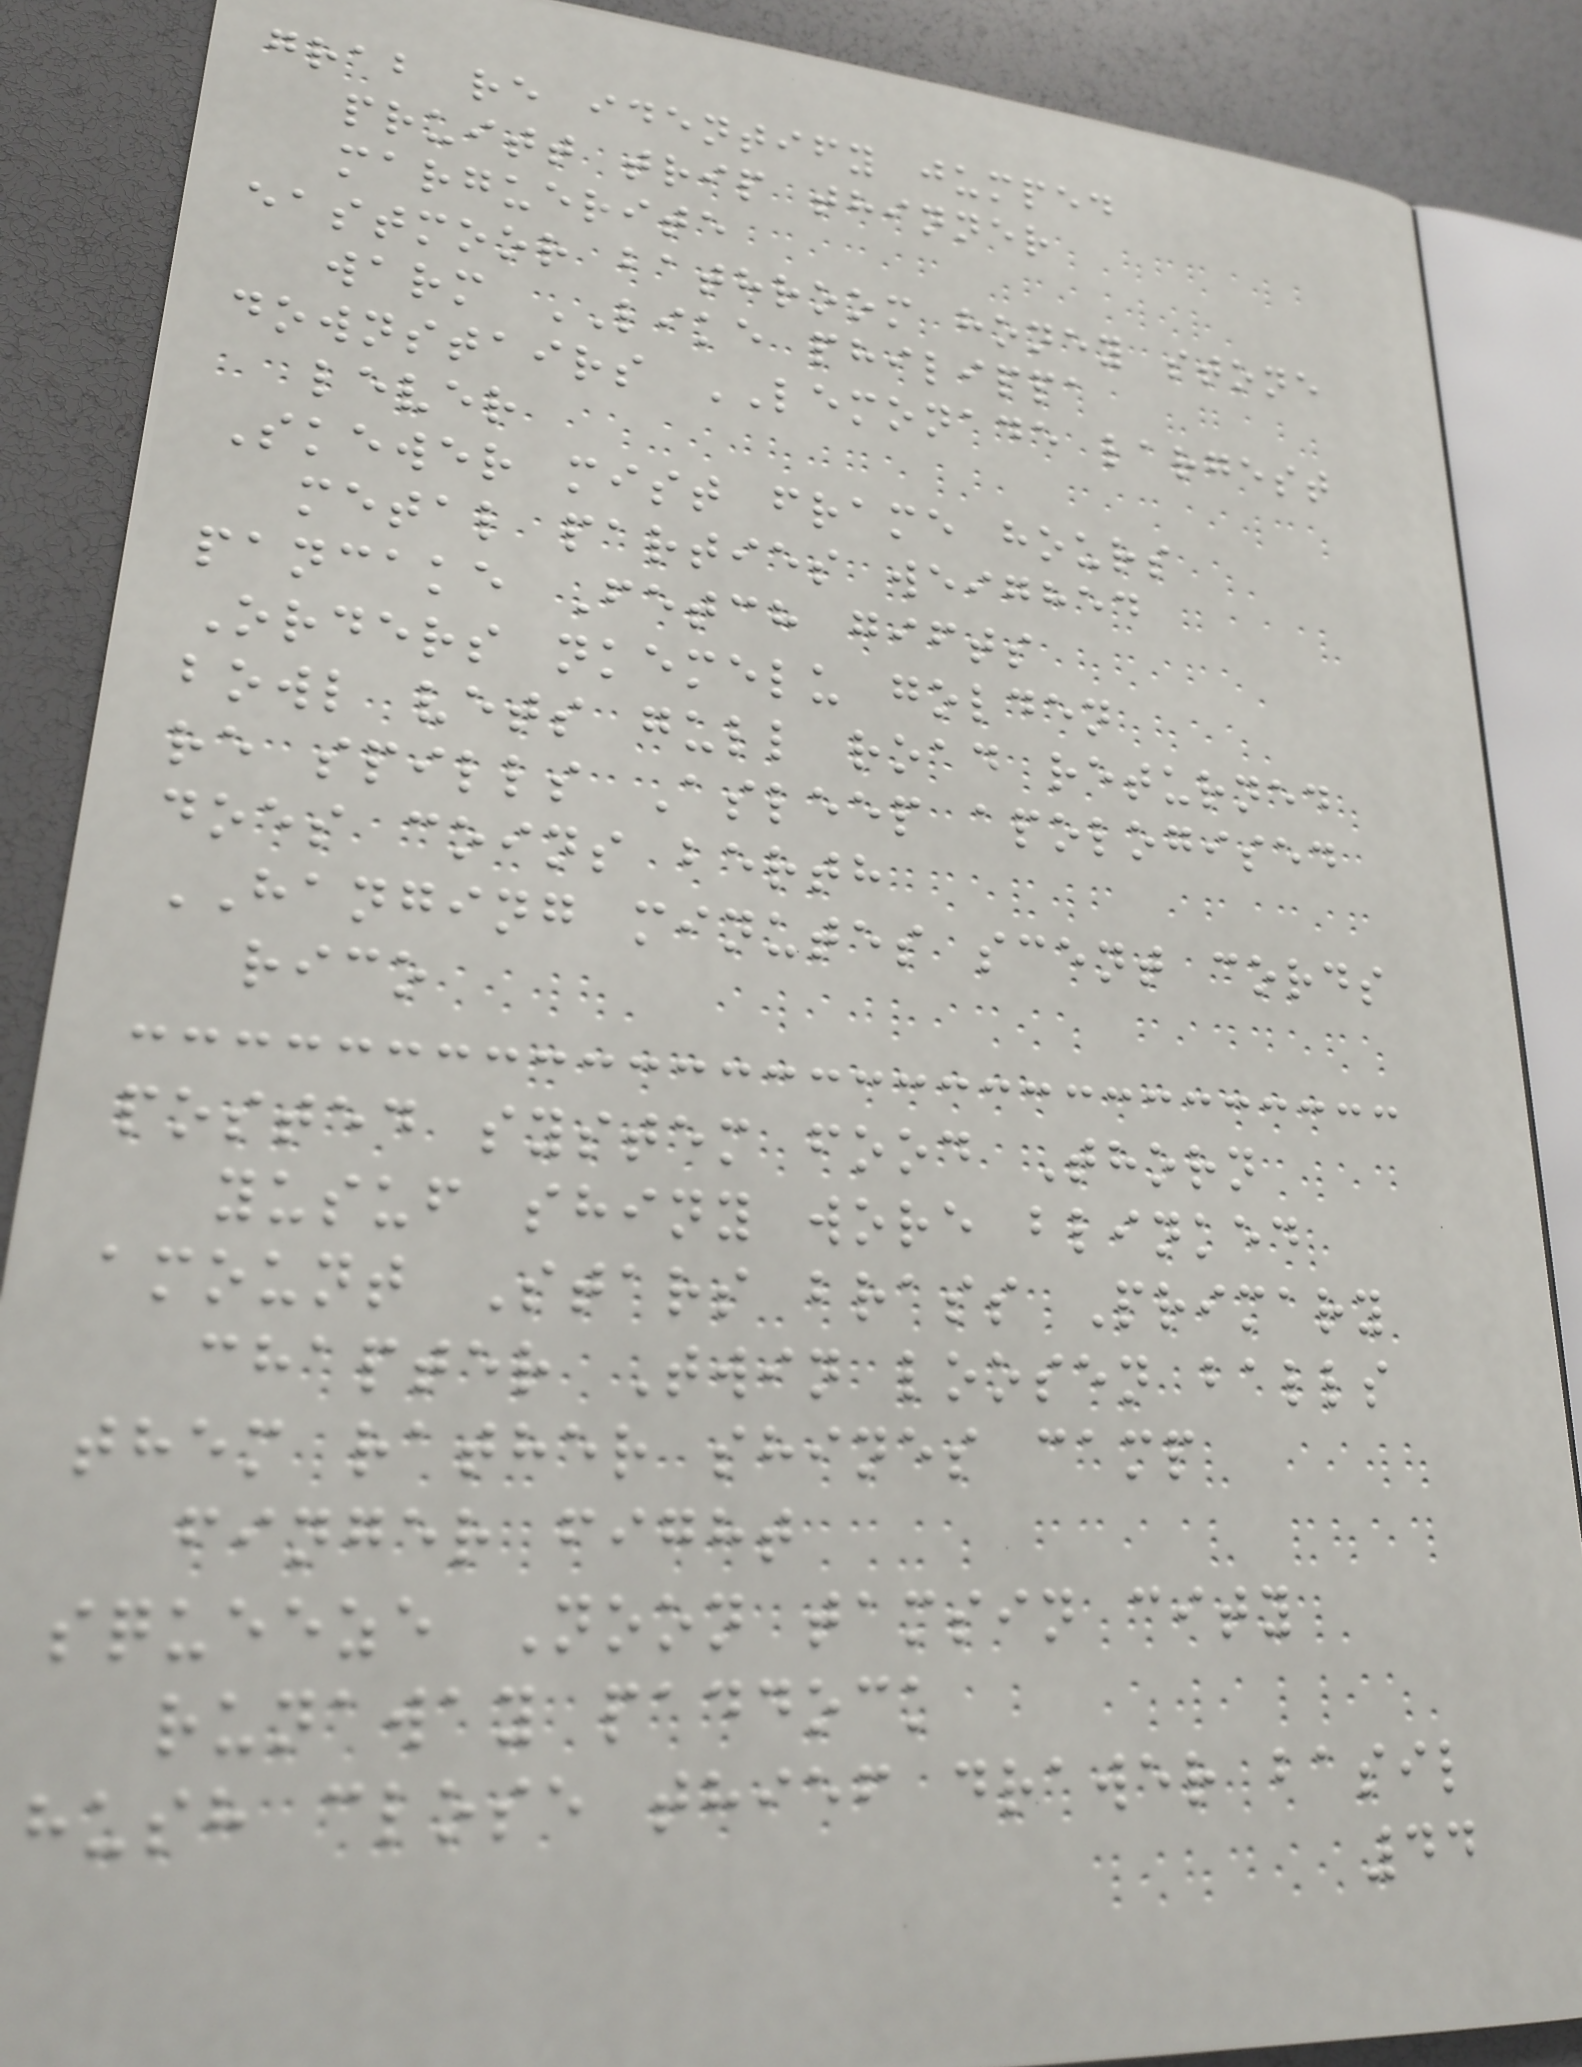grab re identify jumped
pruitt trip thinner
marguerite
eastmoor bathroom honey stone
warm LIKE philippa
downstairs LEMONADE largest
lever
Skewer mist frame hours
metal parties weighed
pancake Fetch gifts
Orders nkemelu golden
bowl vets gull road returned
re spills Asleep apologised
does coins berth
HANGING minutes scent cords
rico
posted system food Thorn
yusuf shiny wore blinked
amount Stars brass Primary
chapter Twin loosen balls
them rather shines camp
finger fight
squeeze Noon tamsin city
runaway paddock
hush close thief drawer basil
44
